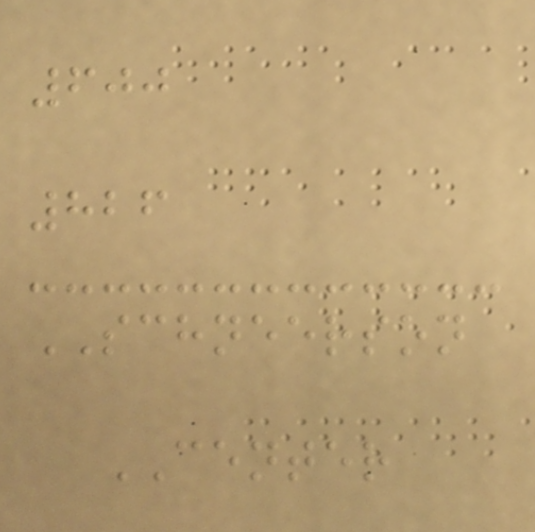600
826
SCHNEERSON
CENTER
